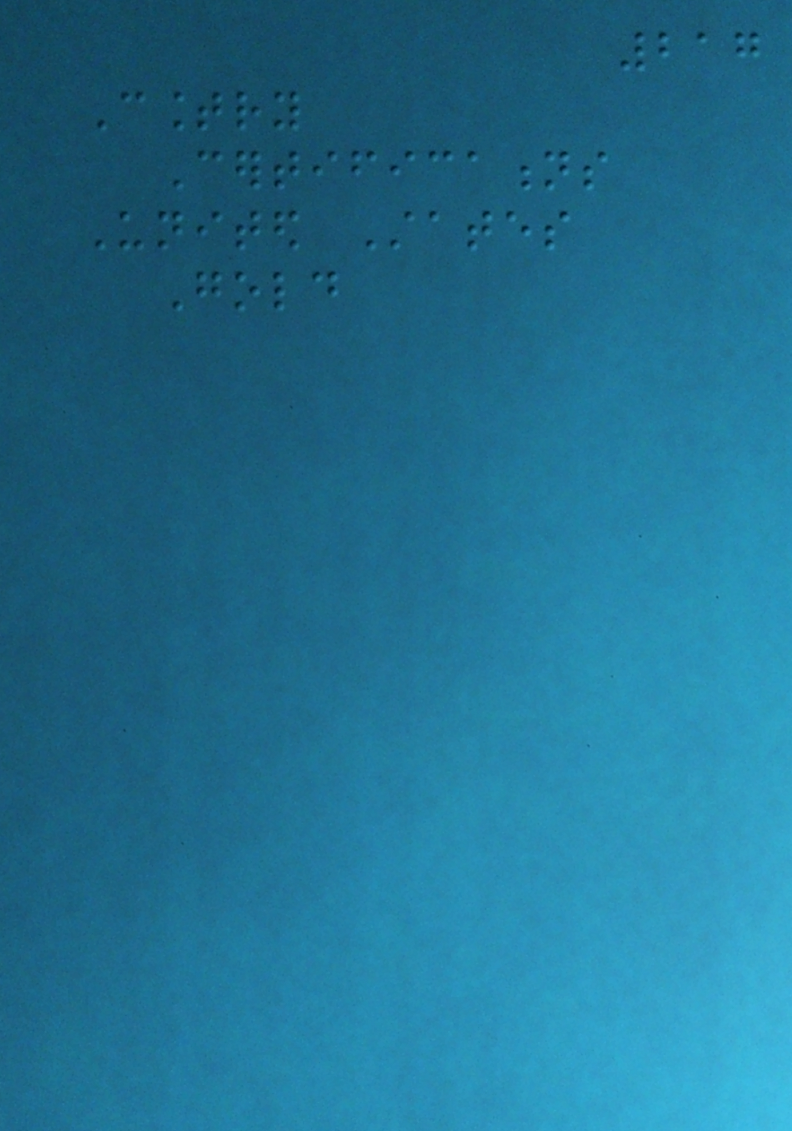217
Country
Certifications
United States
Gold
